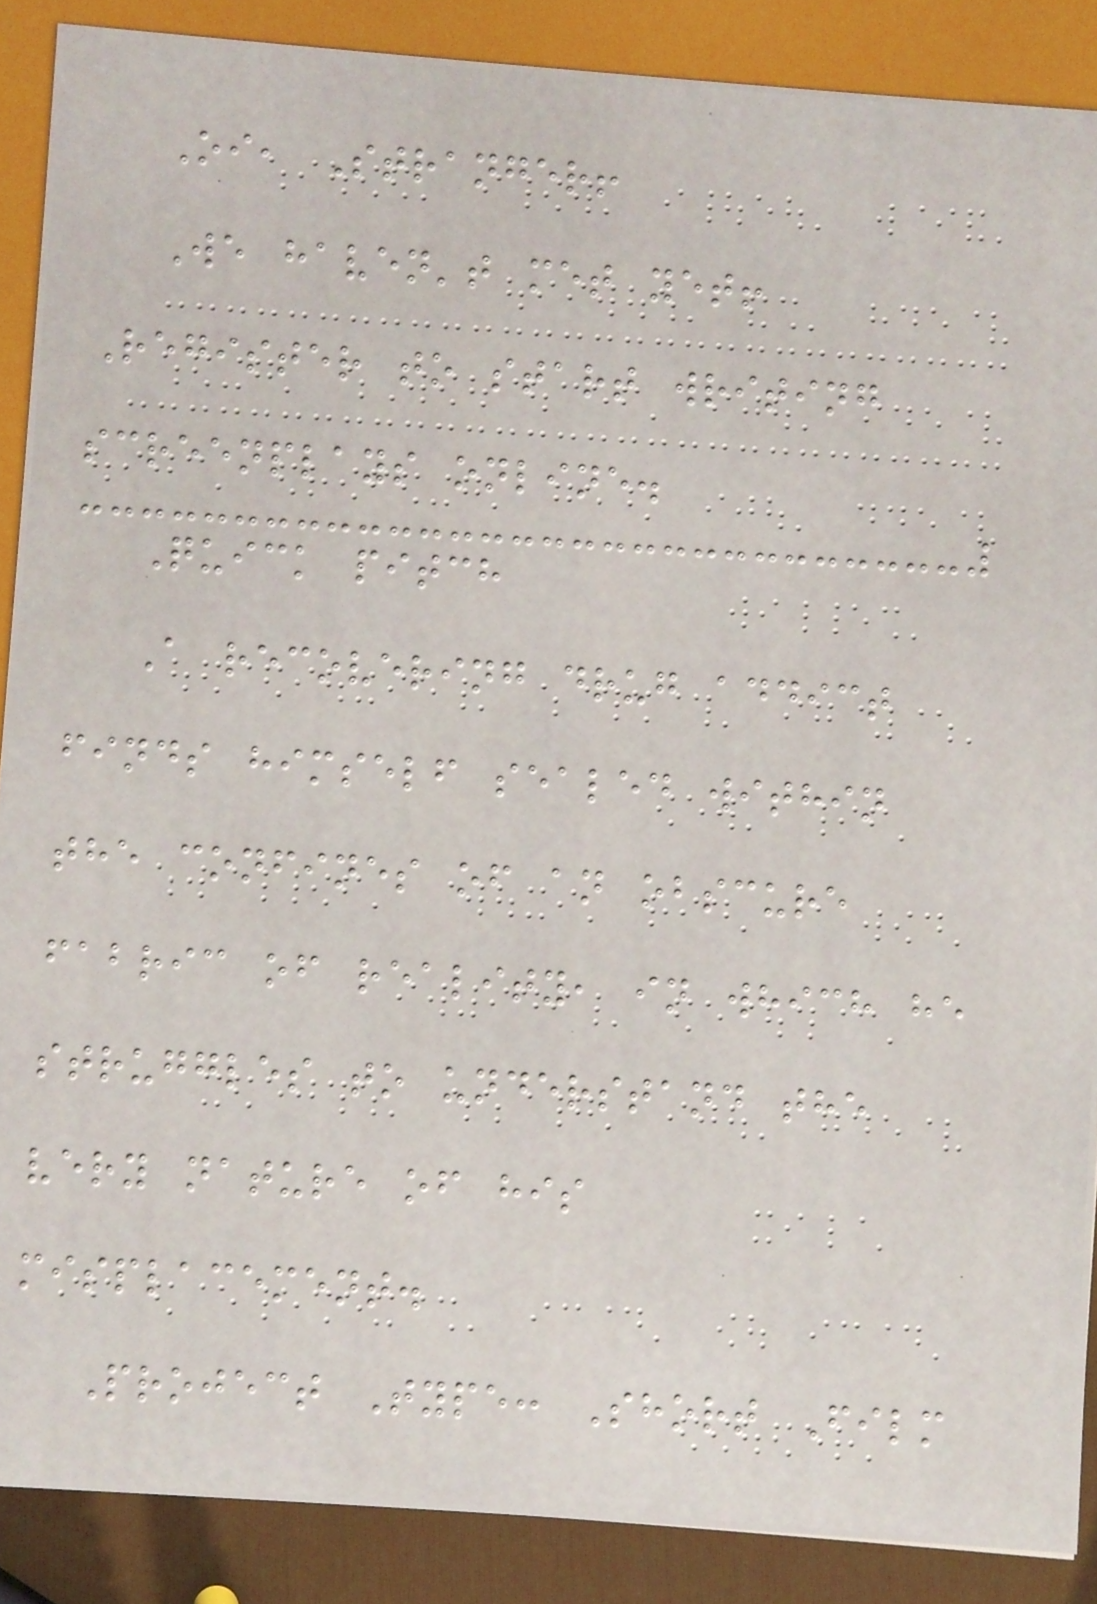Oi, Stranger!
We haven't met yet!
Register to start writing
screenplays online.
Quick pitch
A recovering drug addict
finds himself sealed within
the confines of an obscure
fabric of reality, in which he
struggles to understand the
very nature of his
misplacement.
Project Type: Short Film
